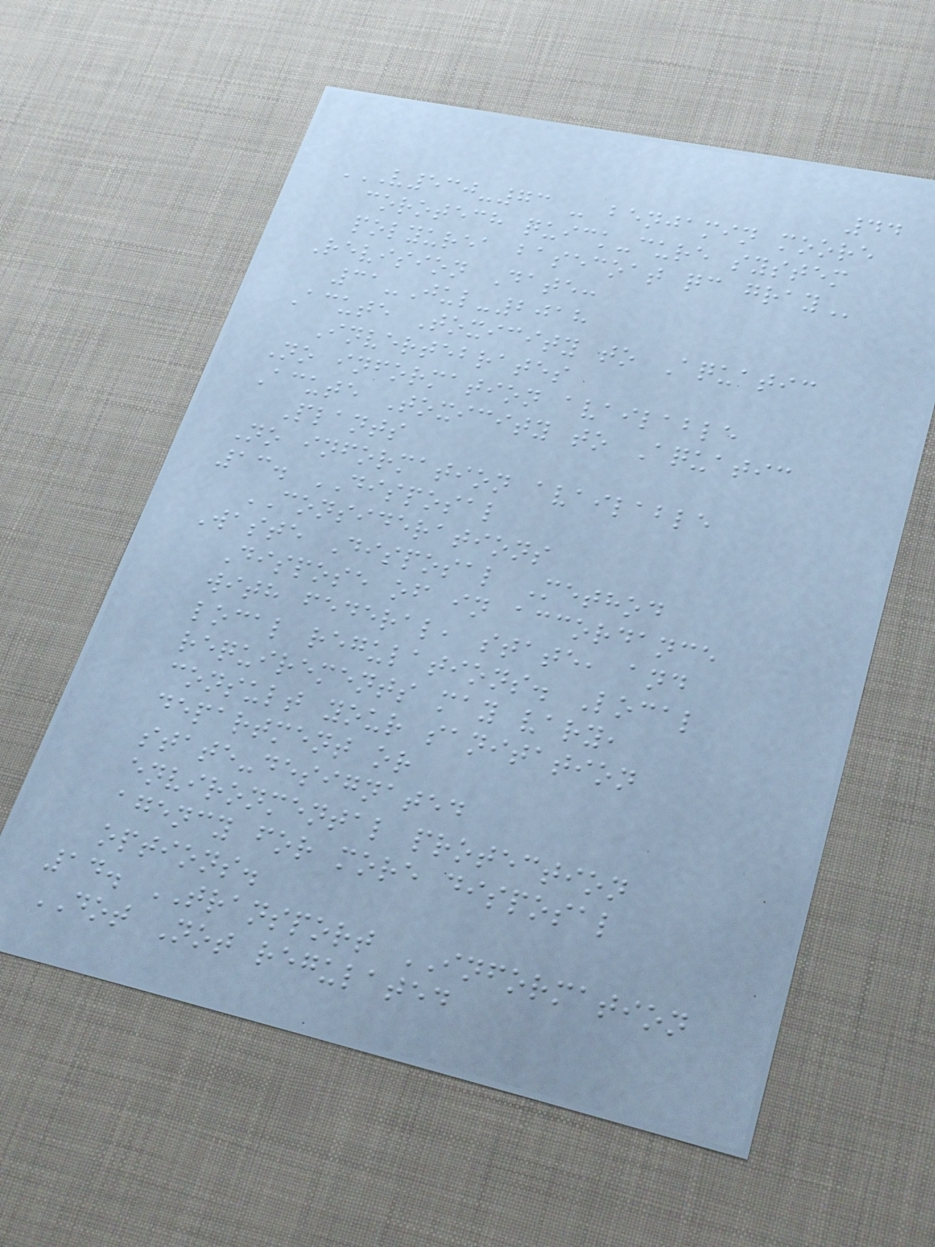44
V530-73 - BENJAMIN MOORE
COROTECH QUICK-CURE SYSTEM
POLYUREA BASECOAT QC GRAY
Revision Date:
31-Jul-2018
Acute Toxicity to Aquatic
Invertebrates
No information available
Acute Toxicity to Aquatic
Plants
No information available
13. DISPOSAL
CONSIDERATIONS
Waste Disposal Method
Dispose of in accordance
with federal, state, and
local regulations. Local
requirements may vary,
consult your sanitation
department or
state-designated
environmental protection
agency for more disposal
options.
14. TRANSPORT INFORMATION
DOT Not regulated
